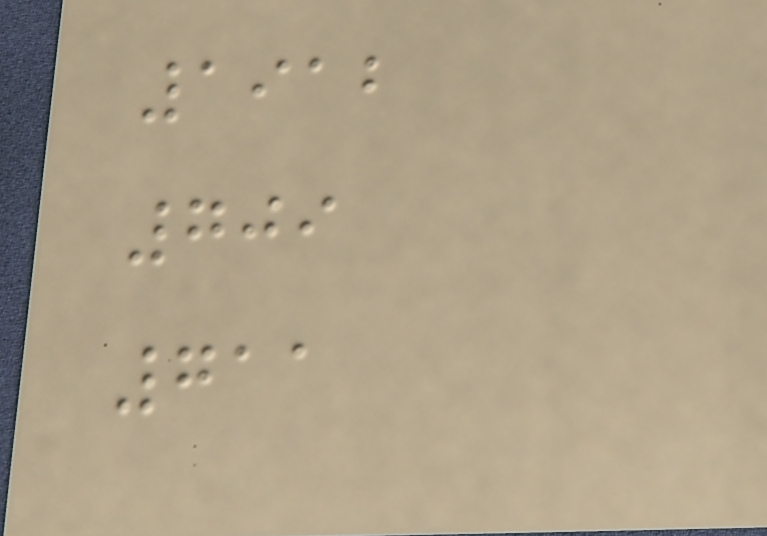1912
709
711
